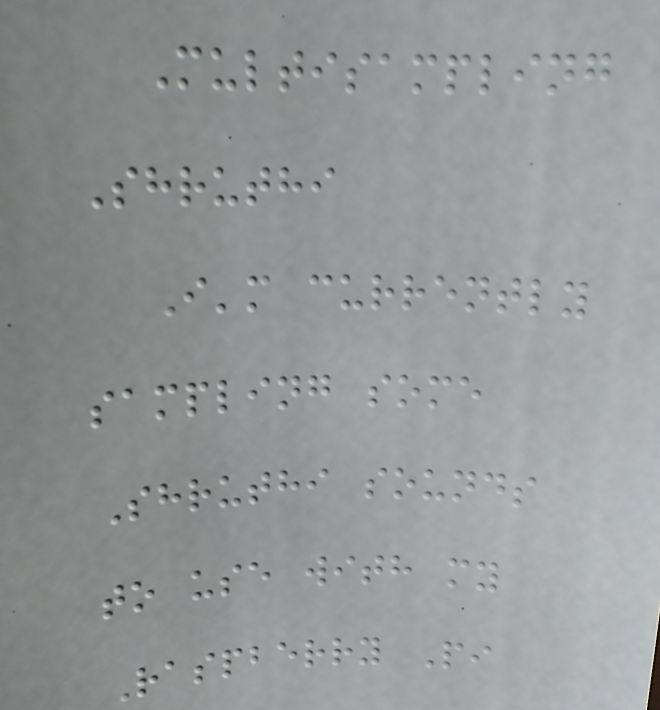Multisampling
Shruthi
I'm currently
sampling some
Shruthi sounds
to use with my
Raspberry Pi
